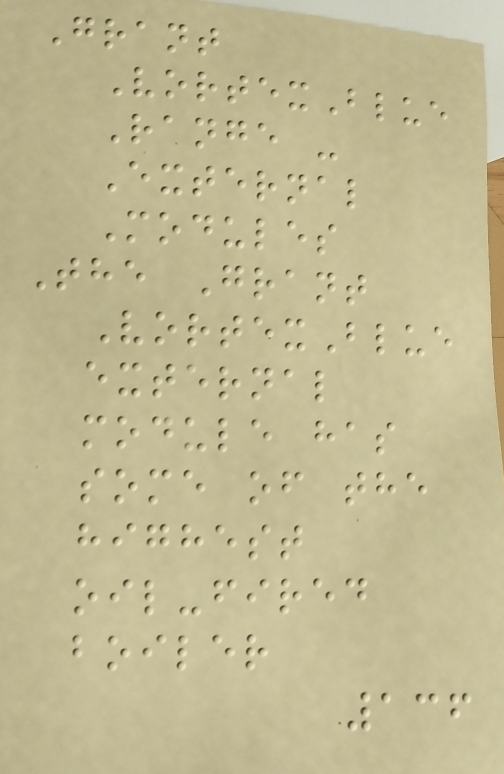Grant
VortexBlue
Range -
External
Modules
The Grant
VortexBlue
external
module has
some of the
highest
oil-fired
boiler
136
